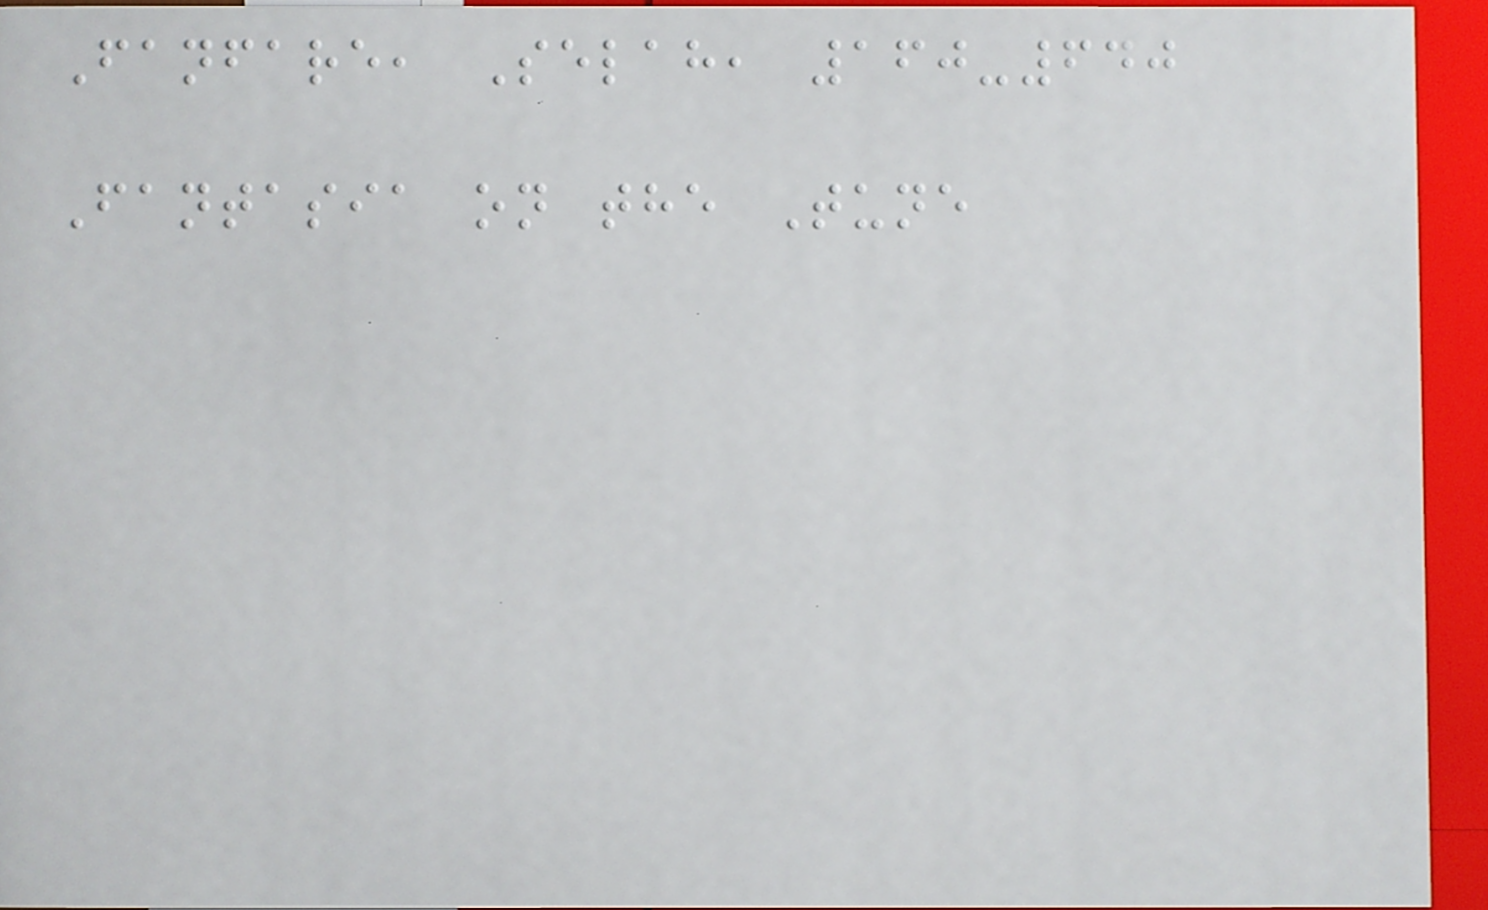Fanfare, Selah, 160-640
Fantasia on the Tune
